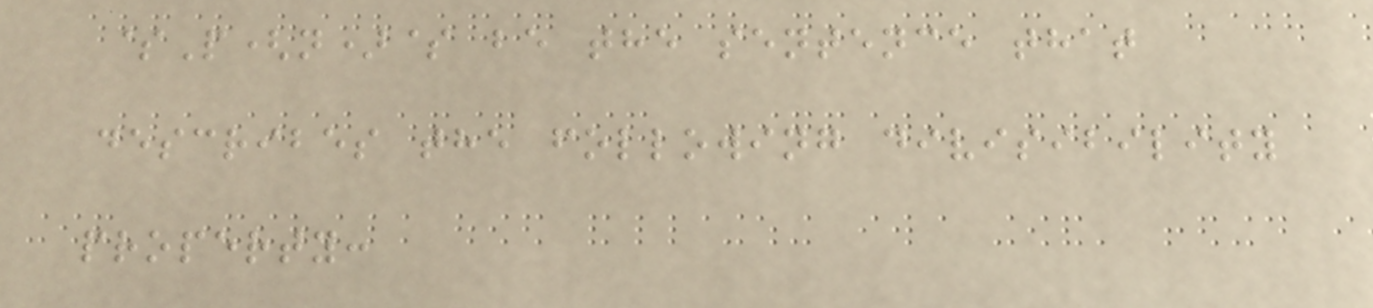$P(n)$ be the sentence that
describes the following divisibility
property:
